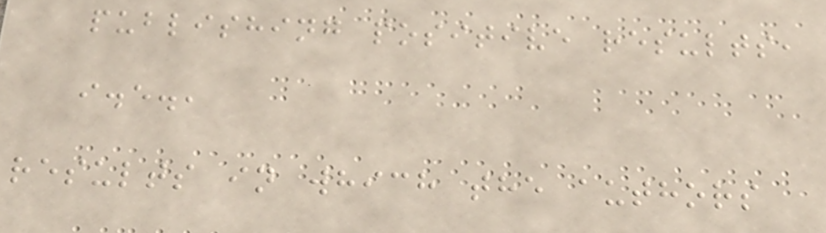publishing positive results,
i.e.,
results in which the authors
